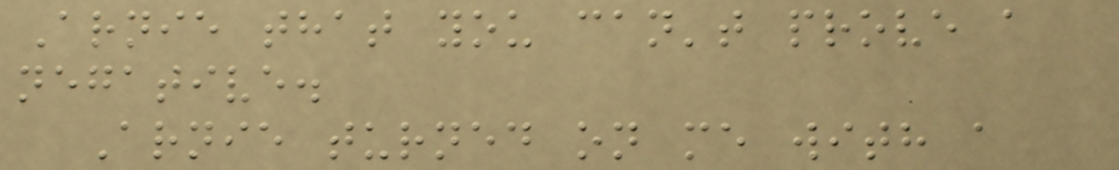Arnie that you can't prove a
negative.
Arnie turned on me with a
